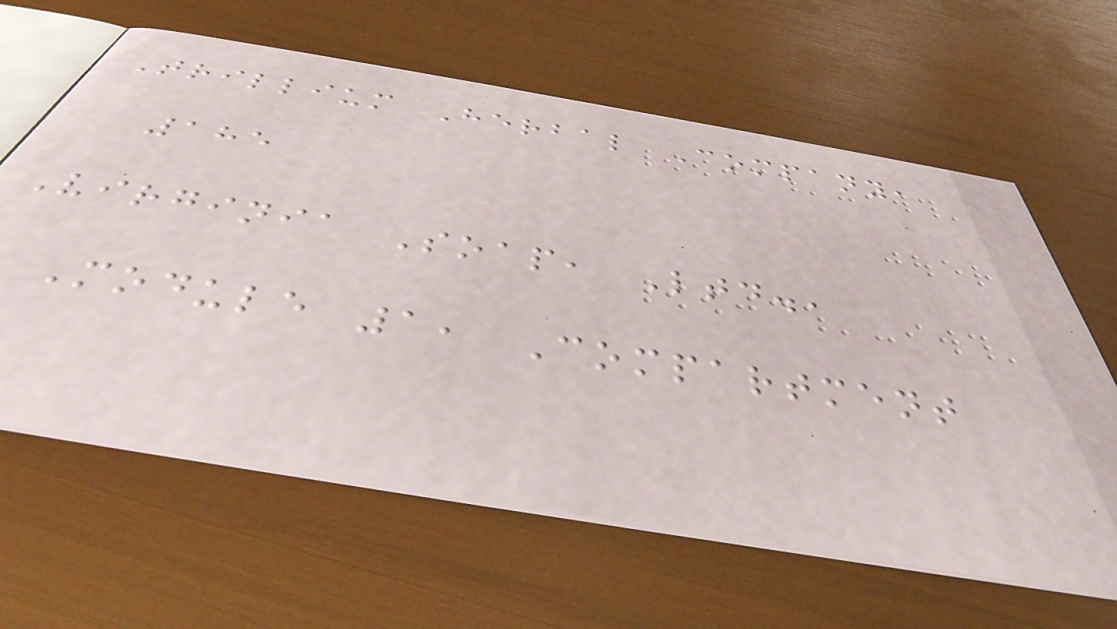Trillium Herbal Company,
185
Virginia Soap, Ltd.,
Module 1, Compartment
